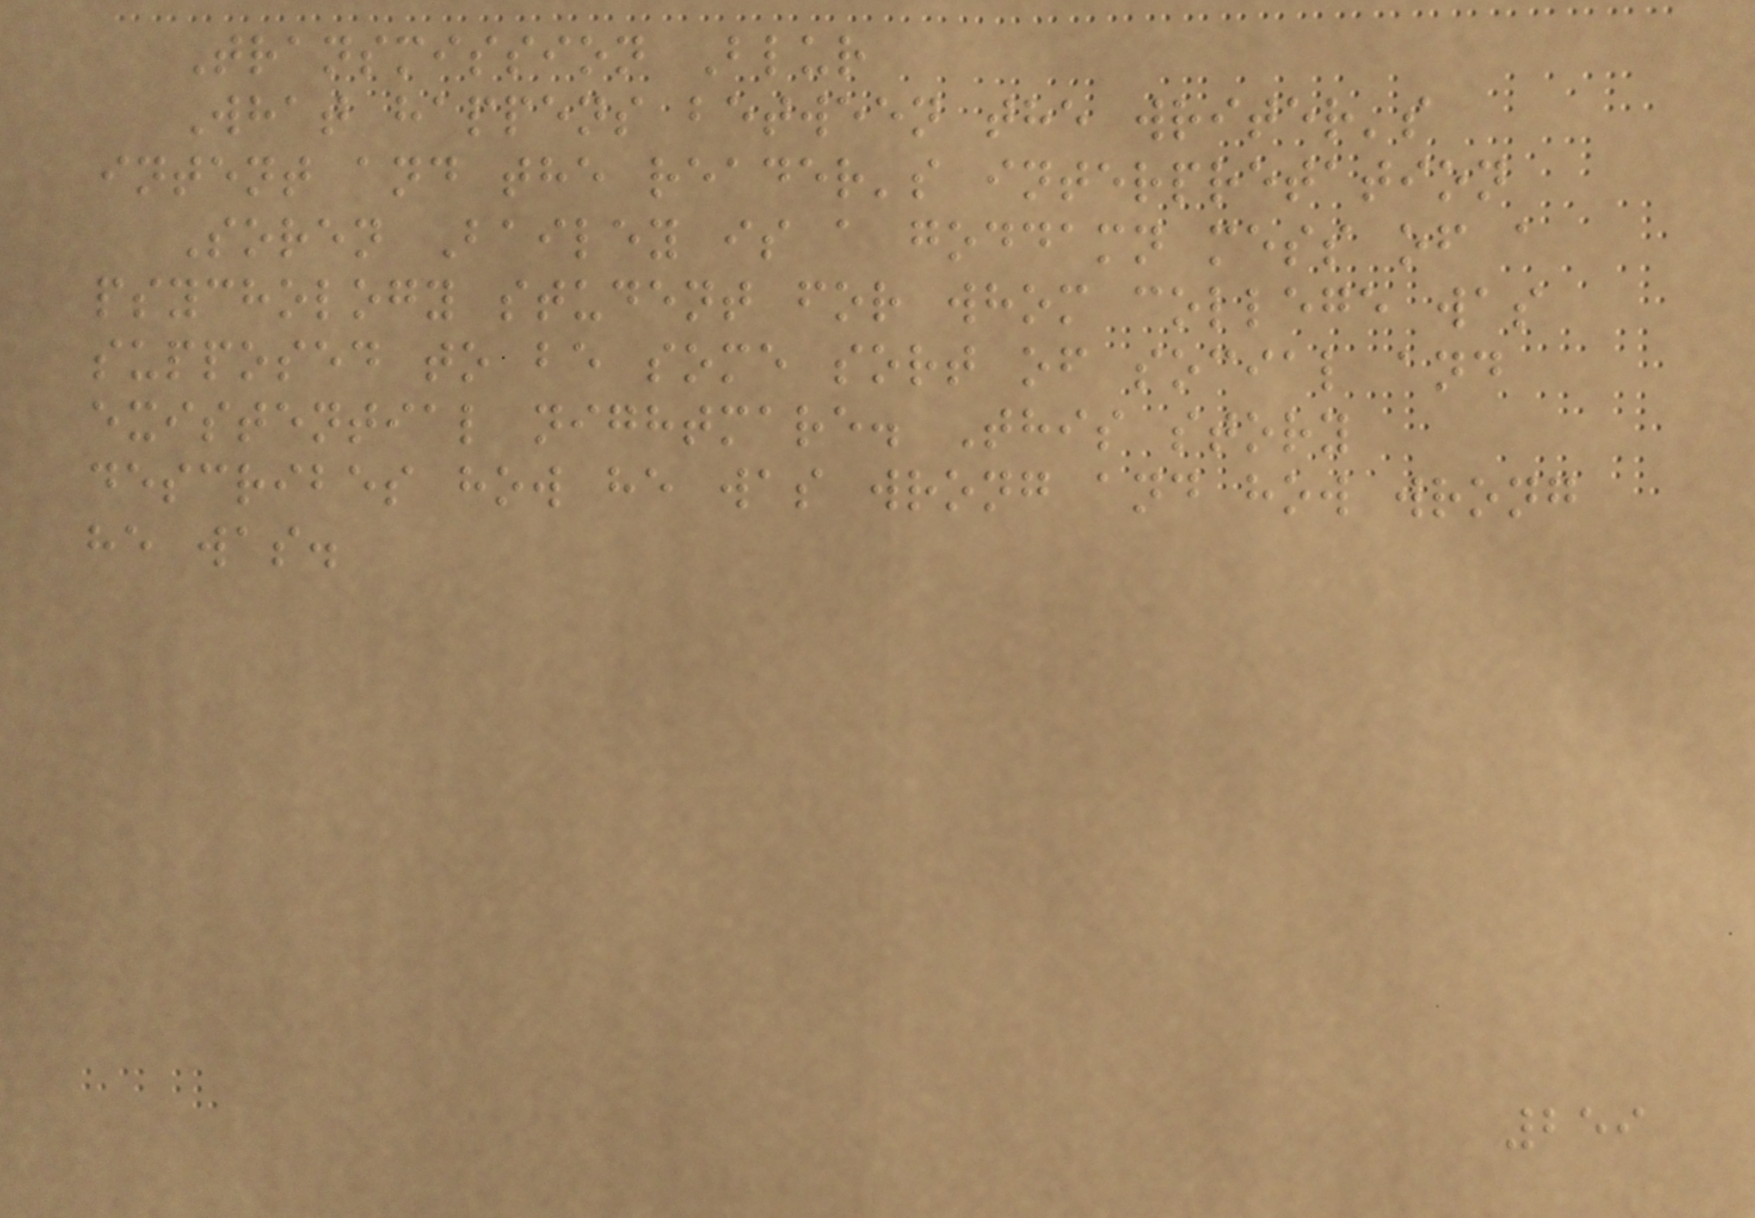Transmission Blur
What happens between the writer's
intent and the reader's interpretation
Soren Bailey is a goddamn mess of a
psychology student for whom college was
supposed to be some sort of social and
existential nightmare. This story
describes how he was wrong and how wrong
he was.
259
